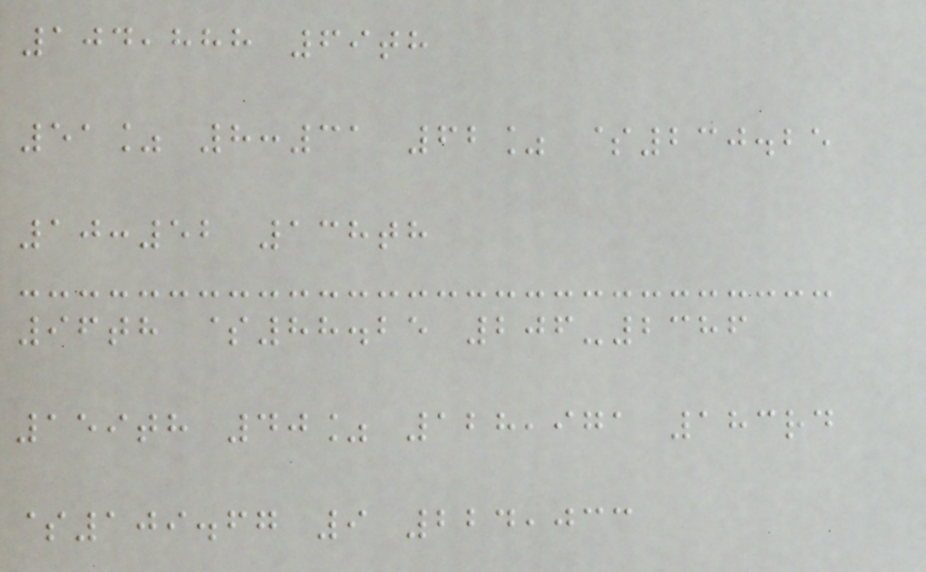104,888 69th
51% 8:31 62% $230.25
10:52 138th
96th $88.25 206-2386
159th 40% 128,971 183rd
$109.67 9 224,033
